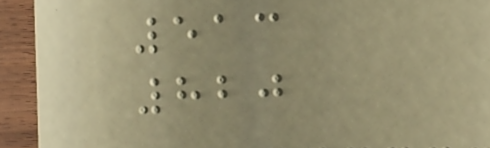513
820
